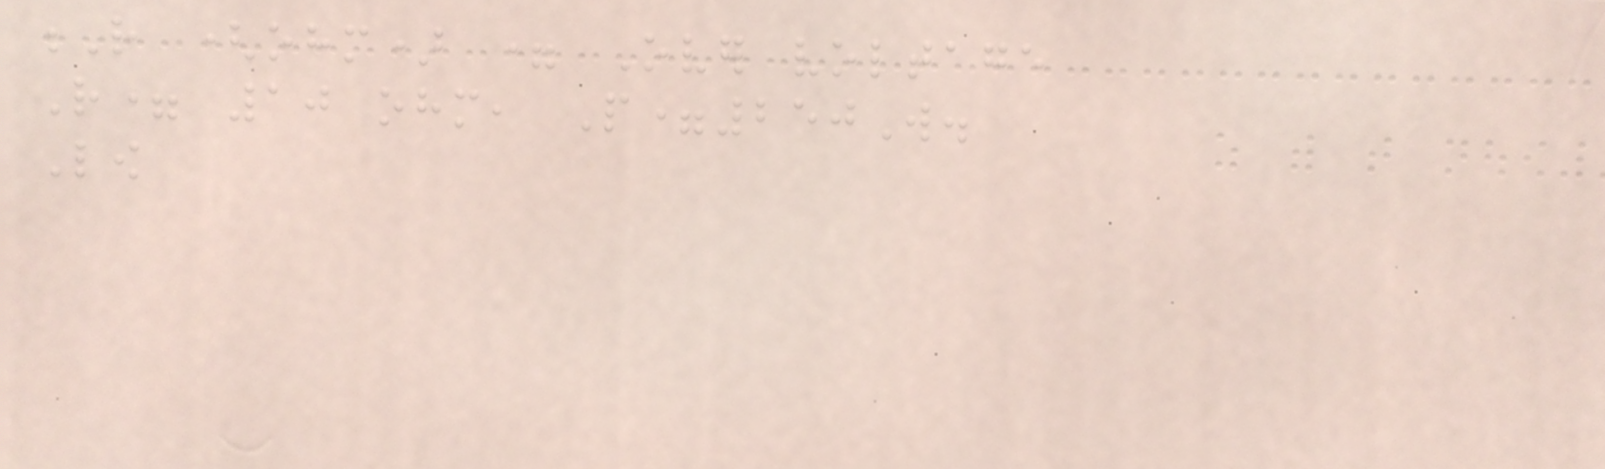R (ohm) = Over voltage
R= 10 ohm, P=250W.
Low
